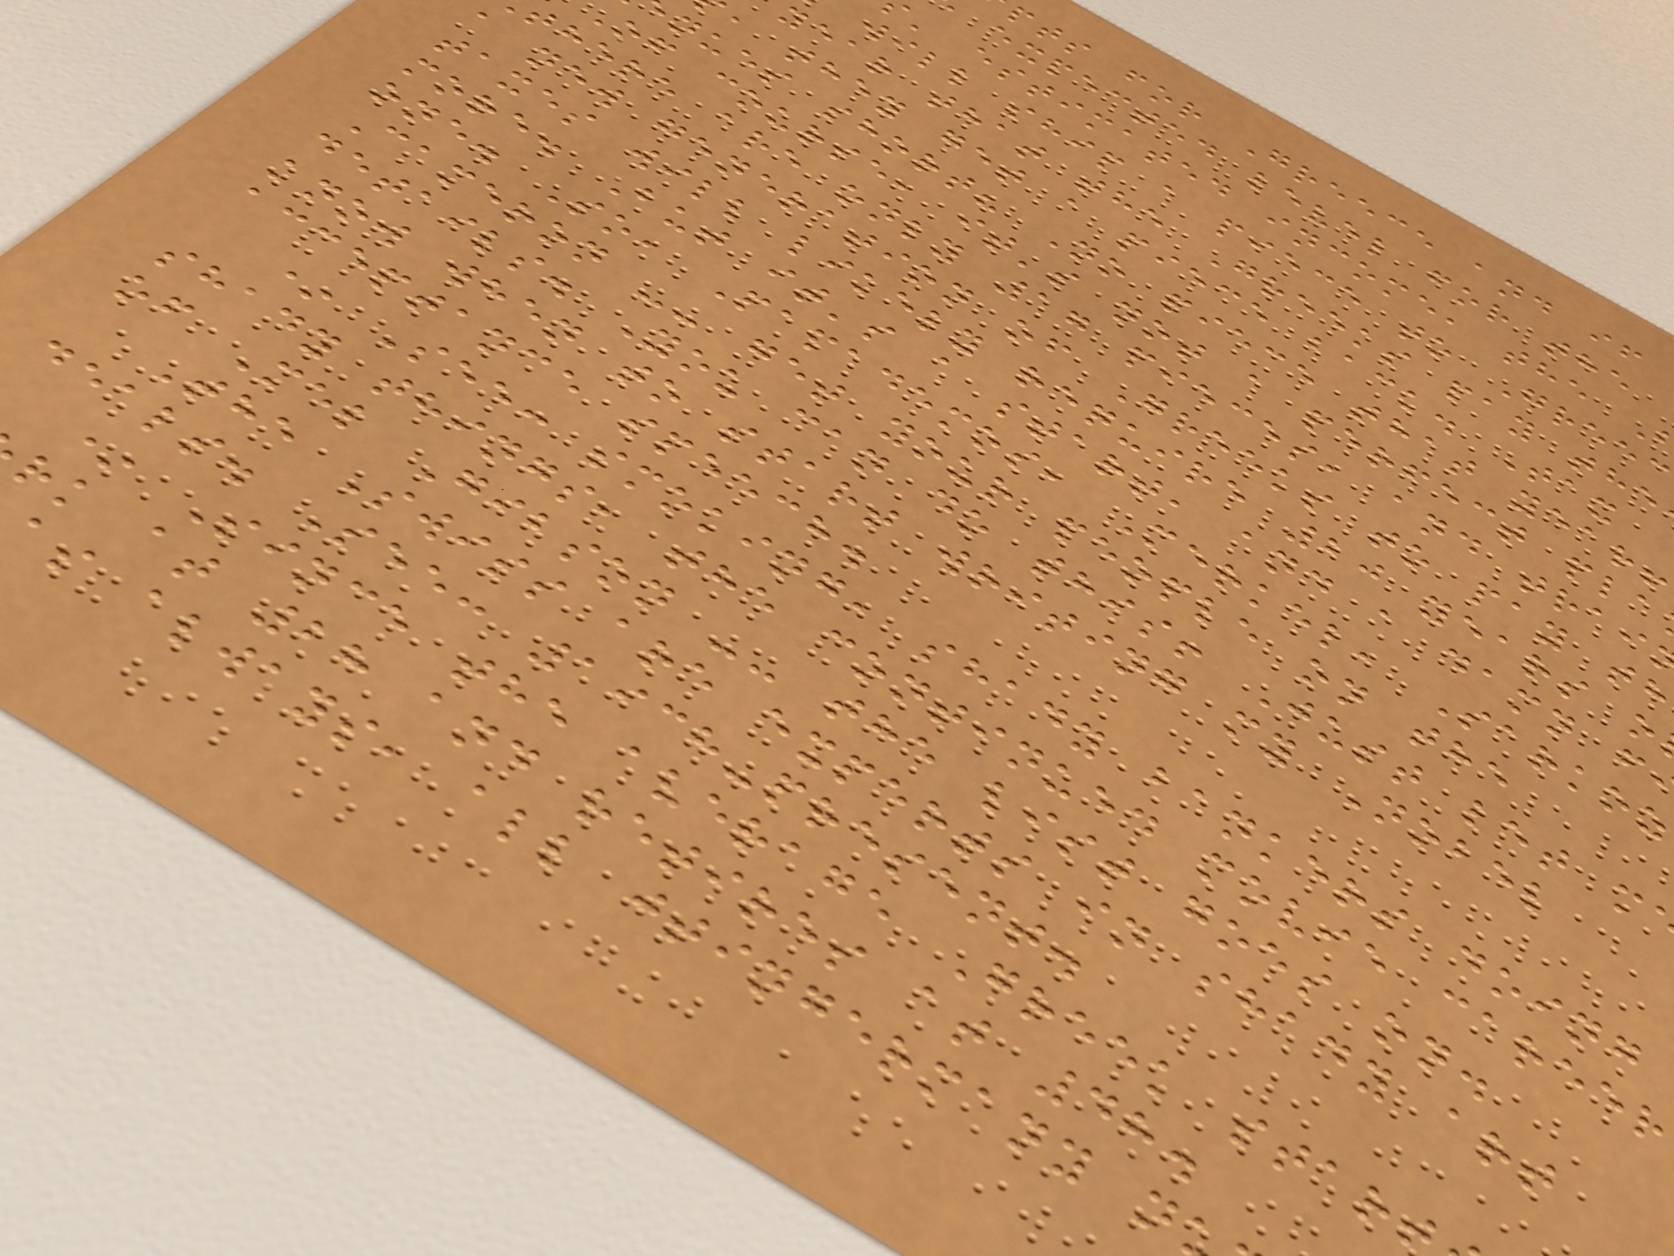pts for Greece and if
expected level for the
' estimated income, the
will ship a piece to Greec
year that the Greeks pay the
, they get a piece back. Tax
nues short? No piece that year!
Of course, it's not a perfect pla
there are only 17 pieces, and trai
a new generation of Greeks to pay th
taxes will likely require 20 years o
more. But it's a start, and a damn f
one. So, Papademos, Merkel, Sarkoz
Cameron -- get your people on the
details. You can do this! Just let m
know when to start writing my Nobel
acceptance speech.
* See: smoking, shady bankers doing
shady things, the continued movie career
of Mel Gibson -- the list goes on.
The Swiss are experts in shady art
deals. See: 1938-present.
* Since the average Greek star
rk at 28 and retires at 48.
as always, all jtingermany n
